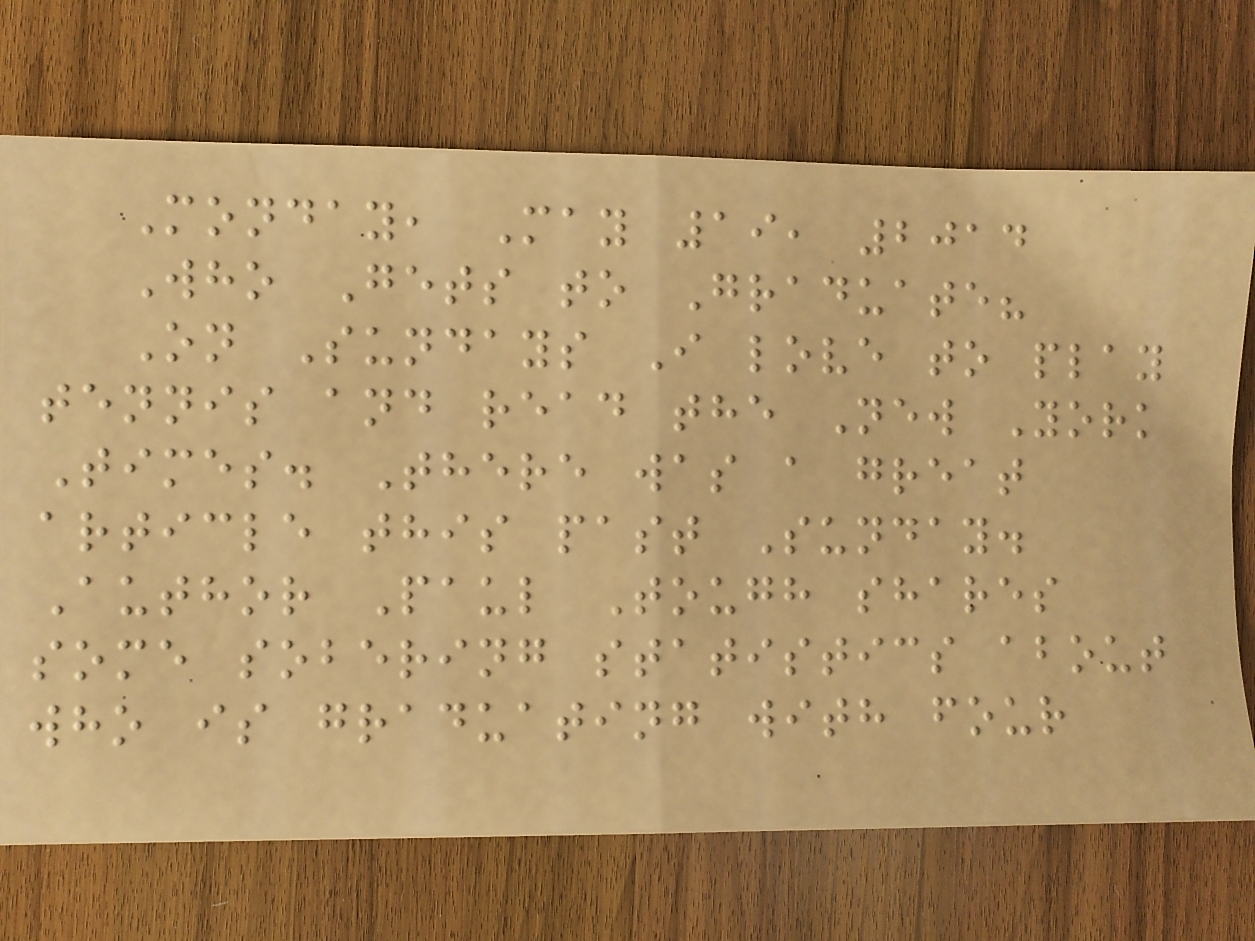Monday, May 19, 2014
Who Gets to Graduate?
On Sundays I love to play
tennis and read the New York
Times. There was a great
article this past Sunday.
Author Paul Tough shares
some sobering statistics about
who is graduating with four
